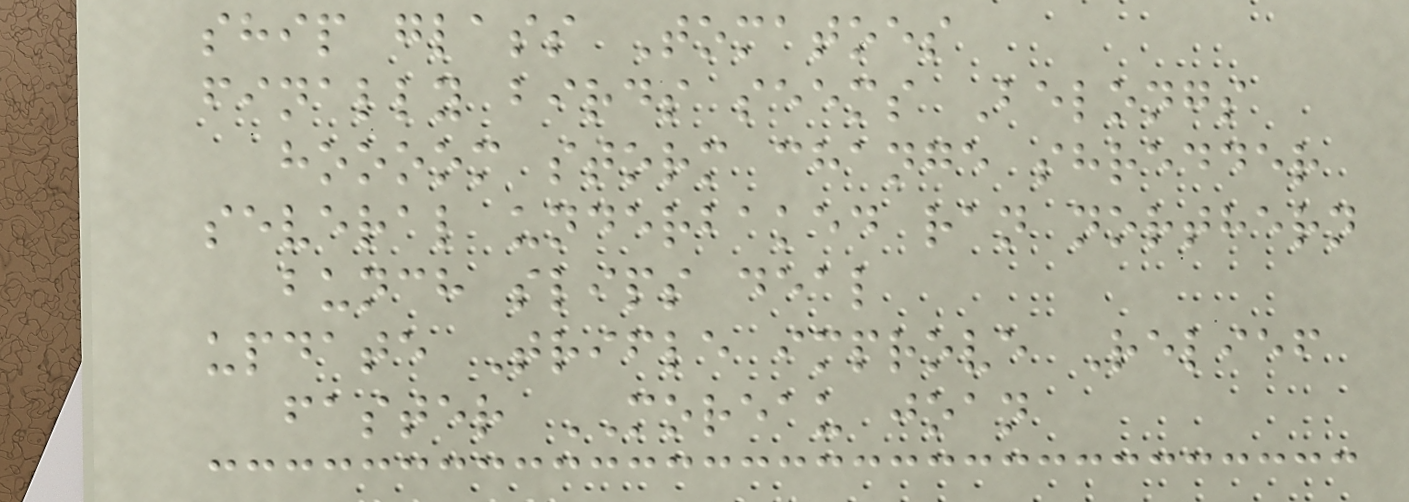ship glass Tomatoes
finally birds seems Belongs
hoooom storm change shredder
several underbaked ran northern
bunch slips deal
update Trifle improve Relief
faster MOREAU joan
